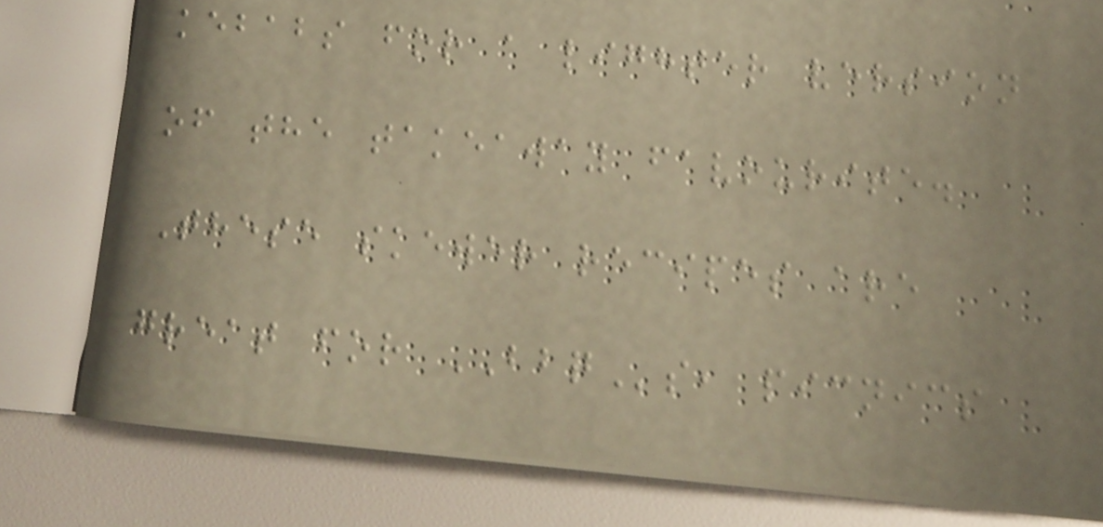kebabs for a lighter version
of the takeaway favourite.
These skewer recipes are
great for BBQs, picnics
